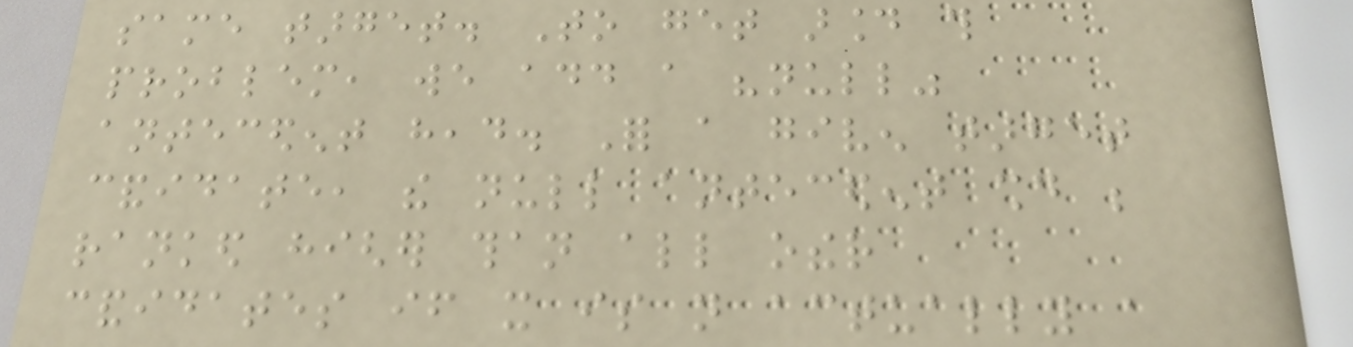same target. To get around this
problem, we add a "null"
antecedent head. For a given target
candidate, the null antecedent should be
ranked higher than all other
candidates if it is not actually a
